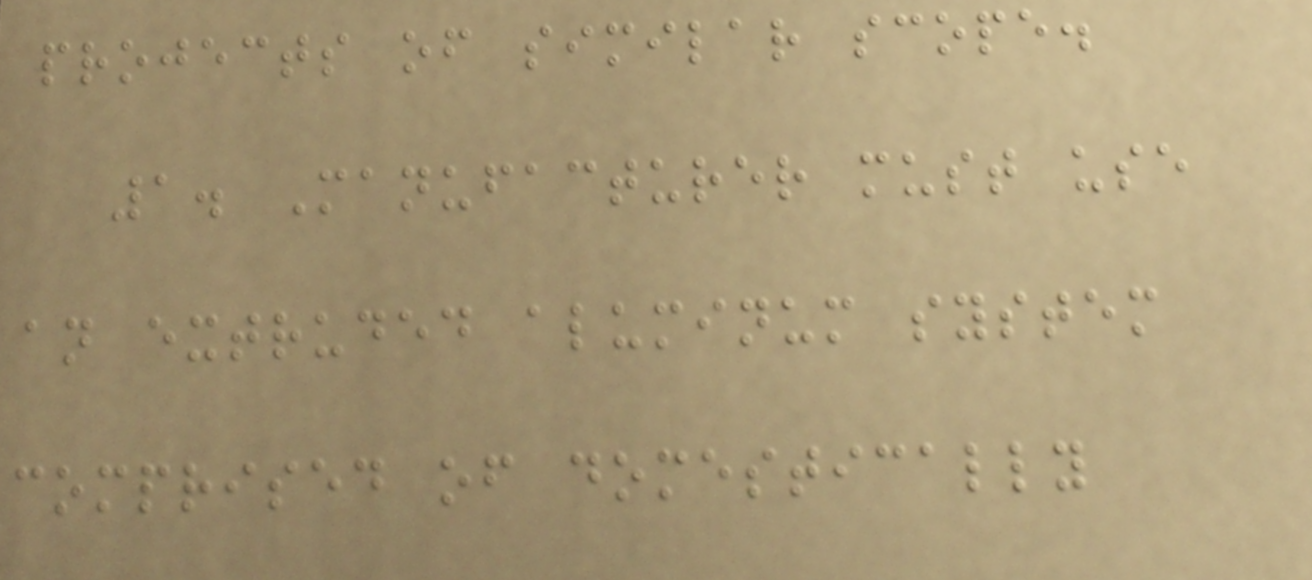projects of similar scope.
1. Manufacturer must use
an extruded aluminum system
comprised of domestically
